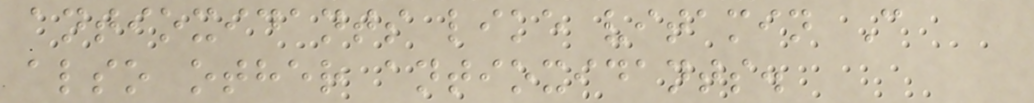antioxidants like vitamin C
also other antioxidants.
